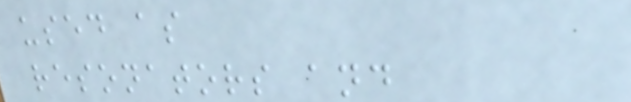used as
resonators and
